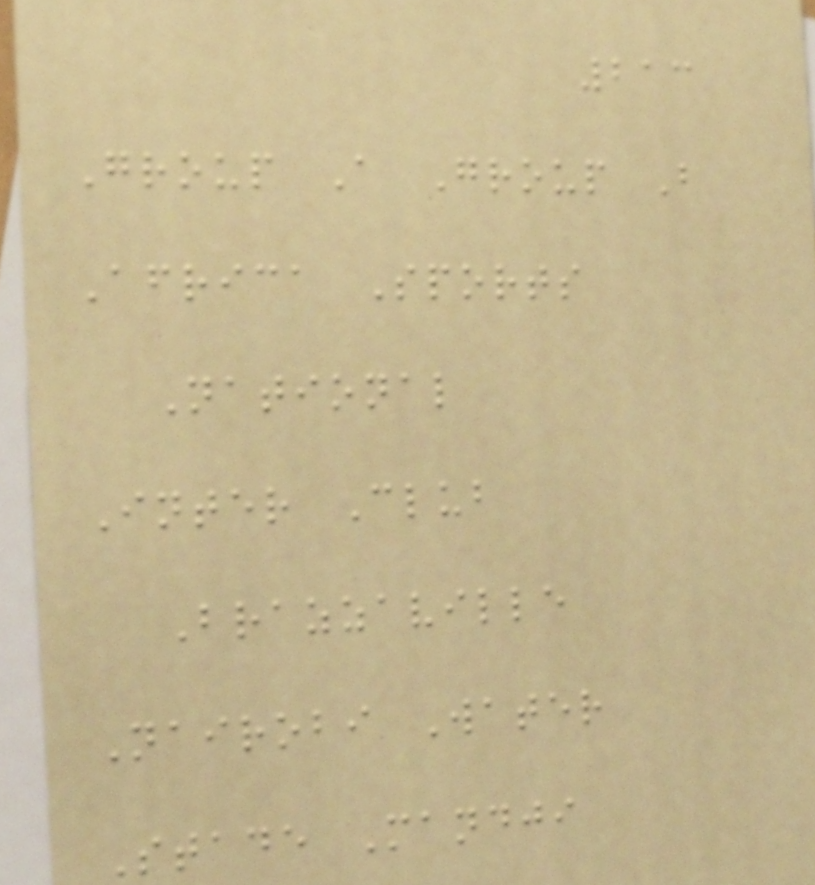213
Group A Group B
Africa Sports
National
Inter Club
Brazzaville
Nairobi Water
Stade Mandji
